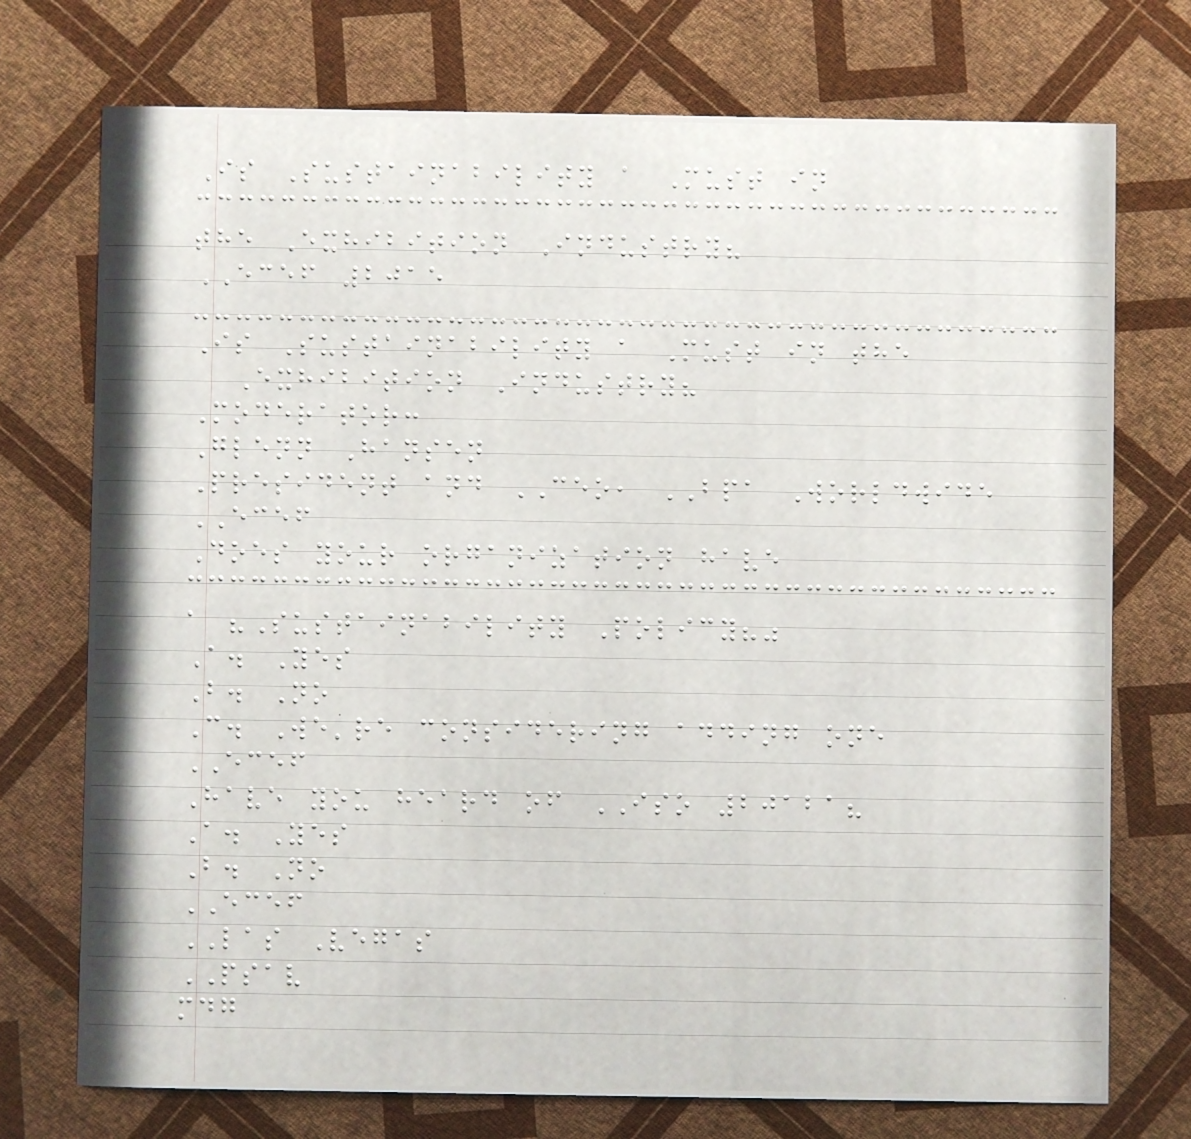Is Sustainability a Must in
the Exhibition Industry?
ECEF 2015
Is Sustainability a Must in the
Exhibition Industry?
Moderator:
Glenn Hansen
President and CEO, BPA Worldwide
ECEF
Does your organization have
a "Sustainability Policy?"
A. Yes
B. No
C. We're considering adding one
ECEF
Have you heard of ISO 20121?
A. Yes
B. No
ECEF
LAS Vegas
PSAV
mdg
